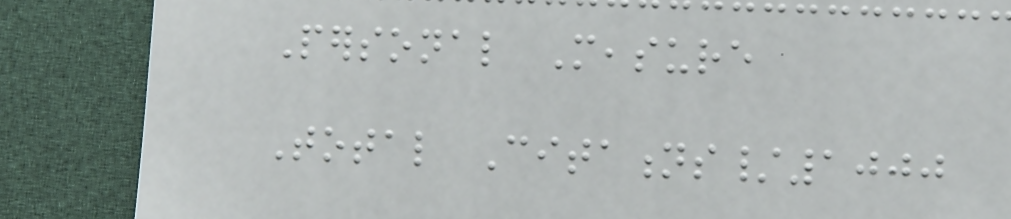Personal Measure
Total Citations/1000
